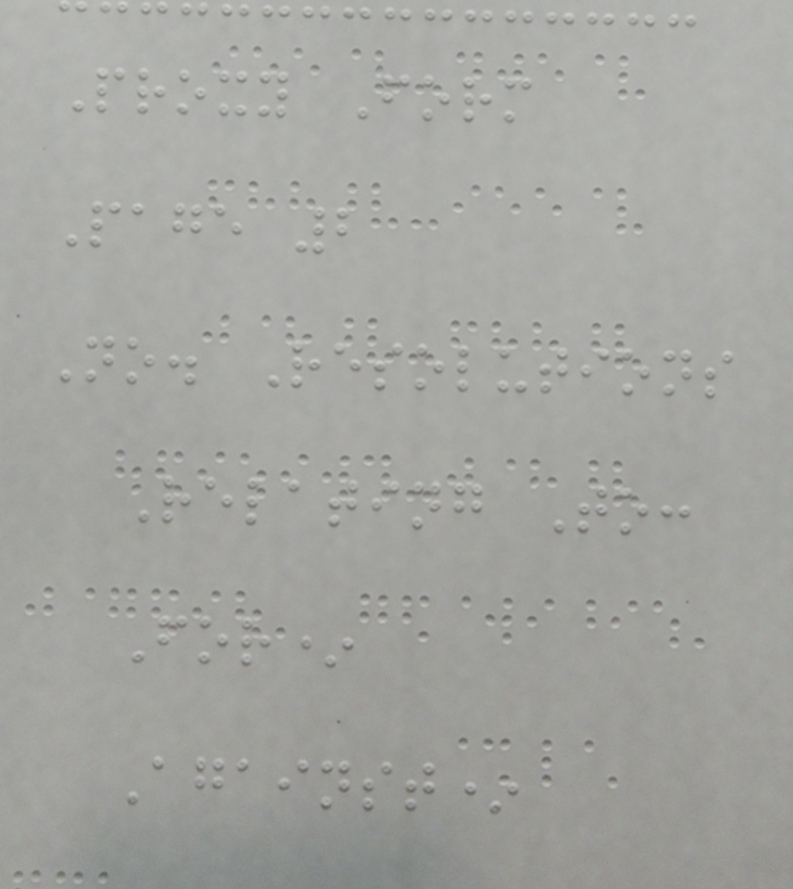Proxy Form
Page 2
No. Resolutions
Relating To:
For*
Against*
